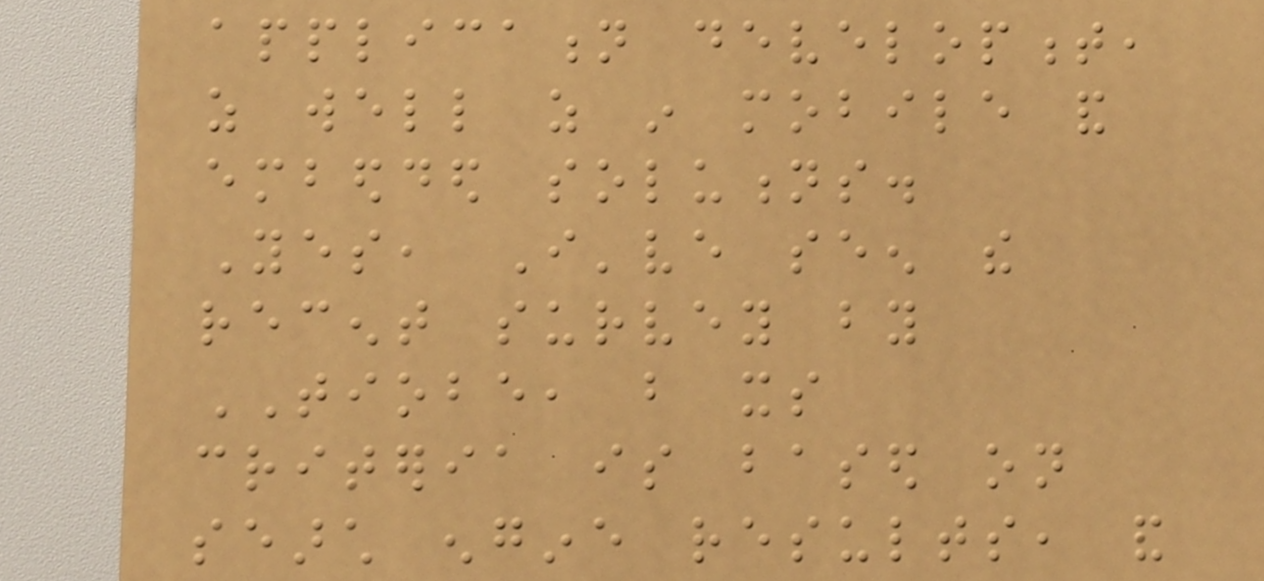application development,
as well as in mobile and
embedded solutions.
Yes, I've seen the
recent survey by
TIOBE, but its
criteria is based on
search engine results, and
